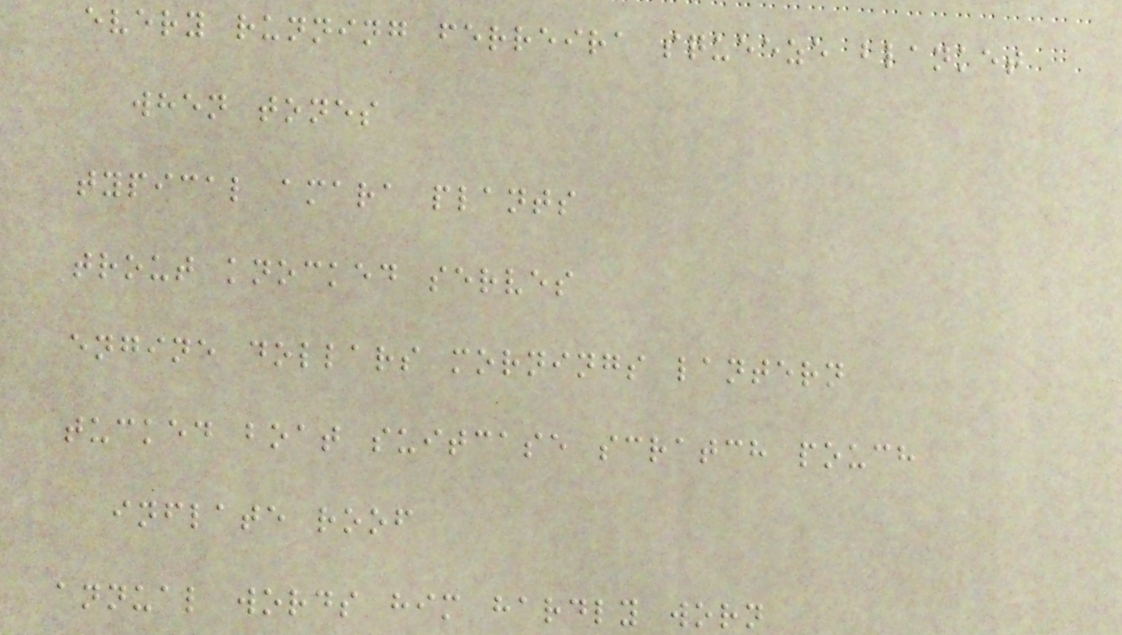every running ferreira squeeze blanket
when tones
typical amara plants
trout knocked serves
engine dollars mornings lantern
tucked boat suitcase scratch pouch
inflate roof
annual words him hardly worn
